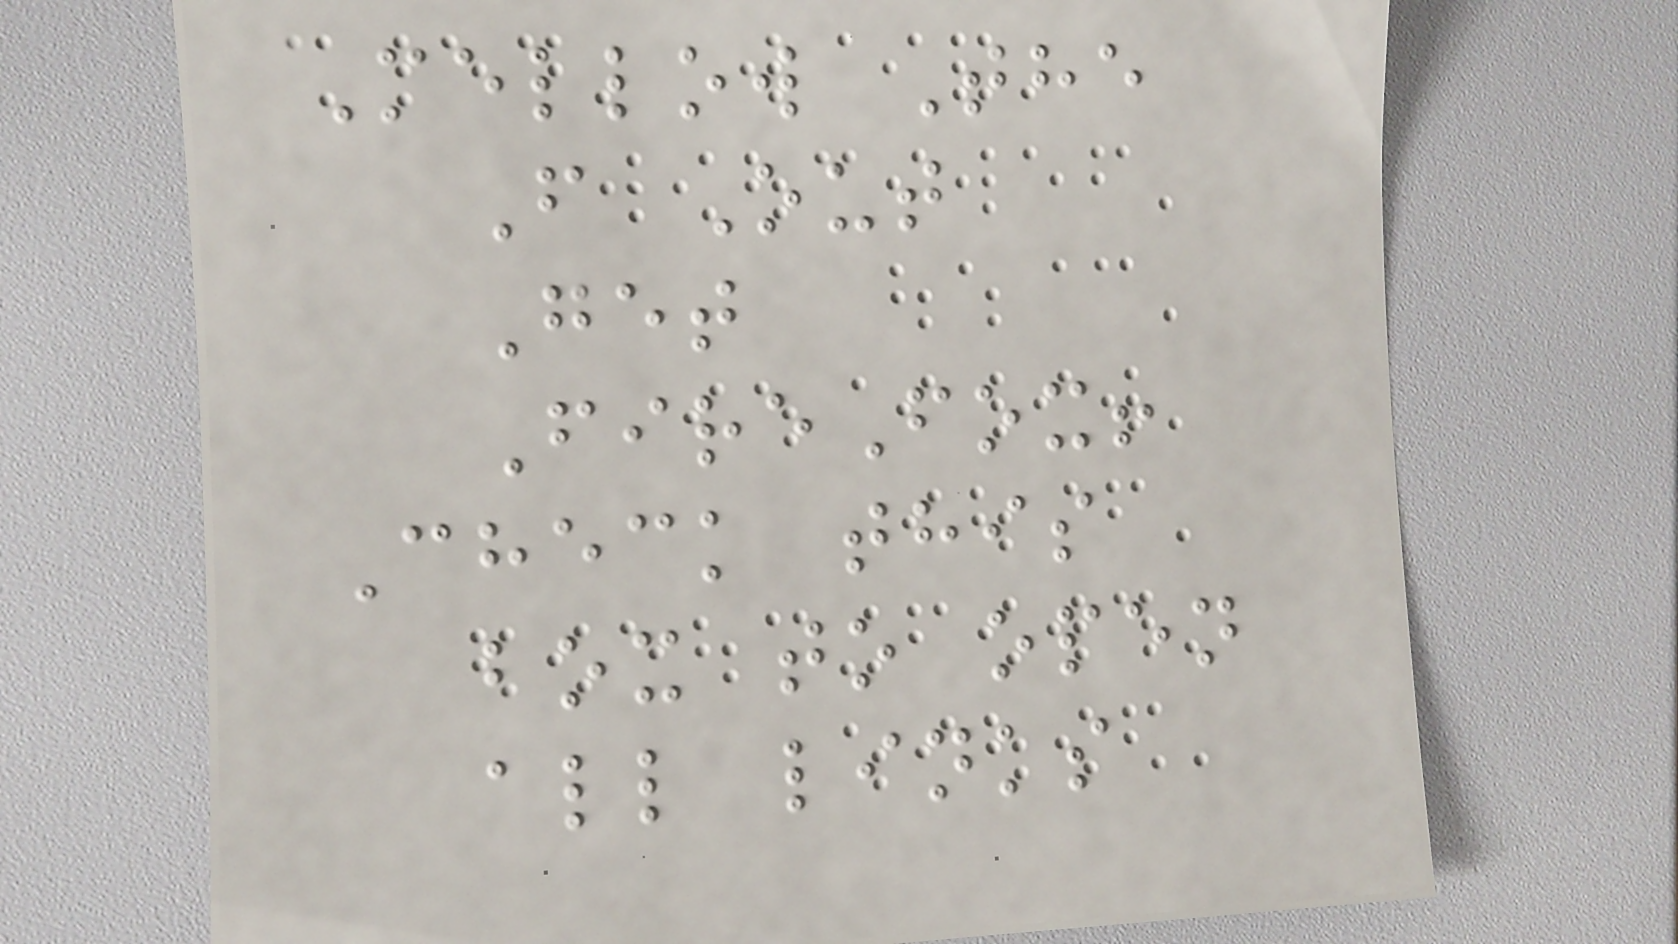Mellow The
F Out
Get
FireFox!
Check this
box to open
all links
